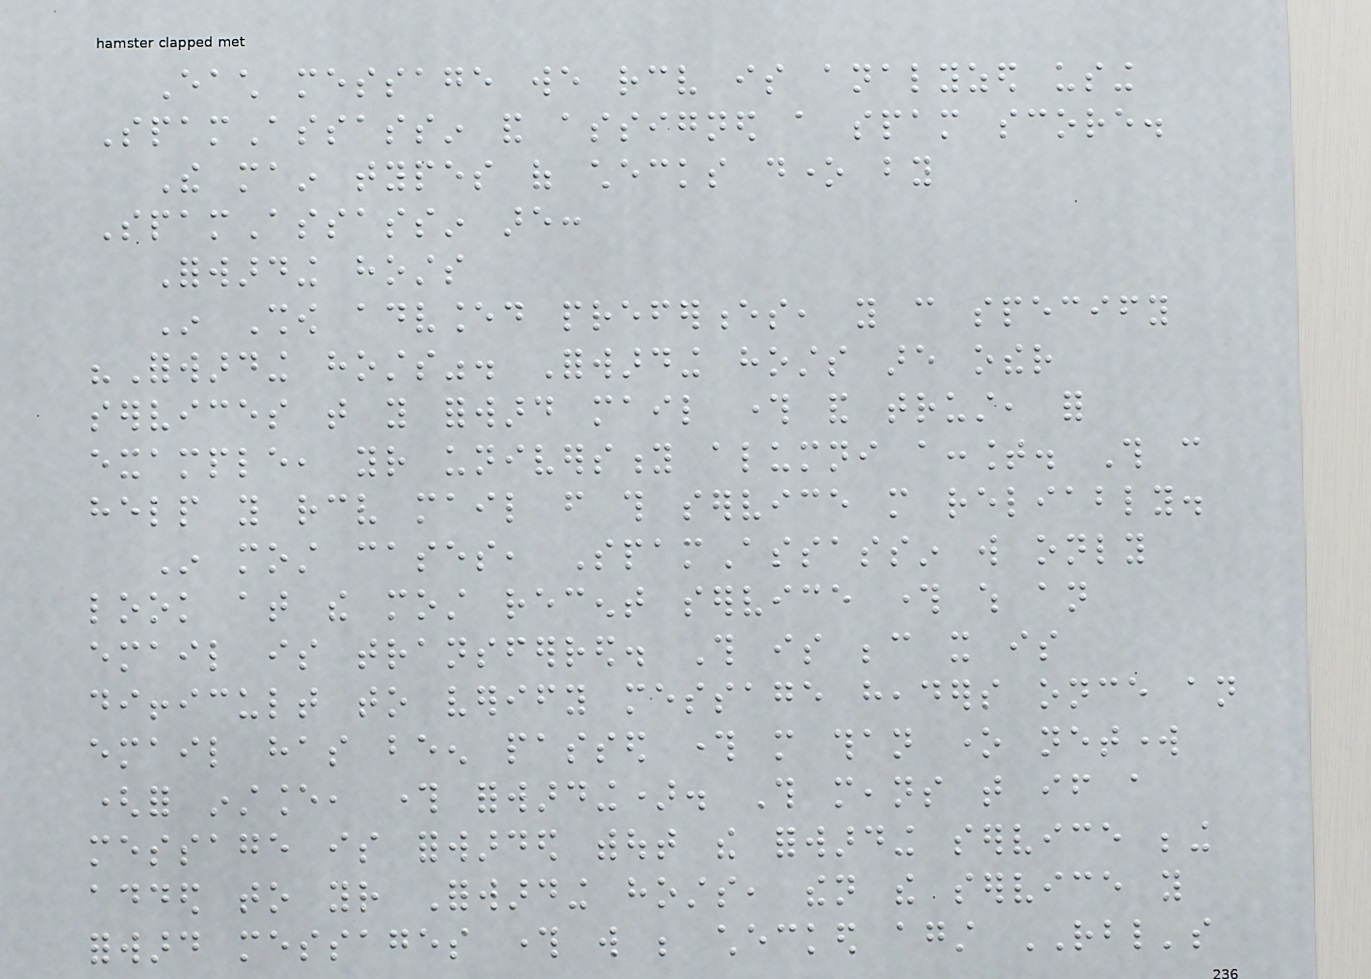Each message we receive is analyzed using
SpamAssassin and assigned a spam score.
The main types of checks done by
SpamAssassin are:
Forwarding hosts
In Show advanced preferences, you can specify
"Forwarding hosts". Forwarding hosts are other
services that you forward mail through and trust, for
example, your university alumni account. This can
help you receive mail from this service more reliably.
In most cases, SpamAssassin will only
look at the most recent service through which an
email is transferred. This is because it is
difficult to verify message headers once an
email has been passed through more than one network
(for instance, through forwarding). This means that if a
message is forwarded without the forwarding service being
added to your Forwarding hosts, then the service you
forward messages through will be checked against RBL's
